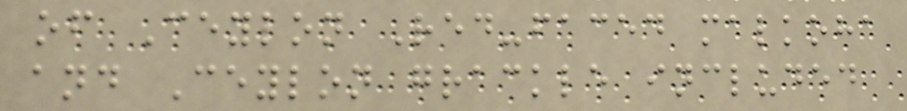of Ceylon Red-faced malkoha
and Ceylon grackle included
